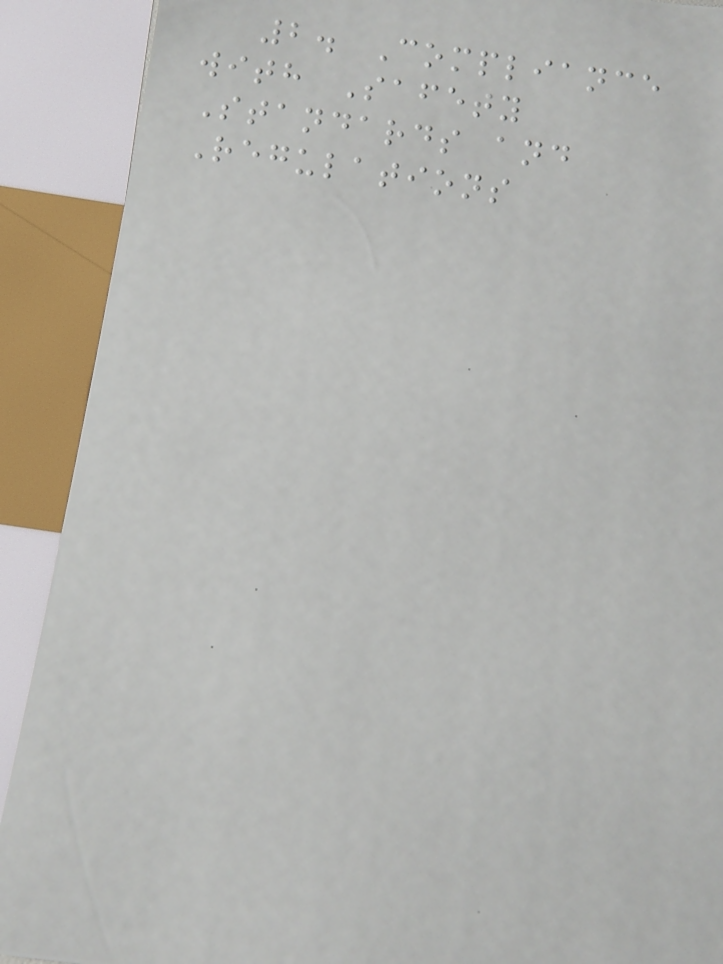2. Compliance
with Safety
Standards and
Regulations
